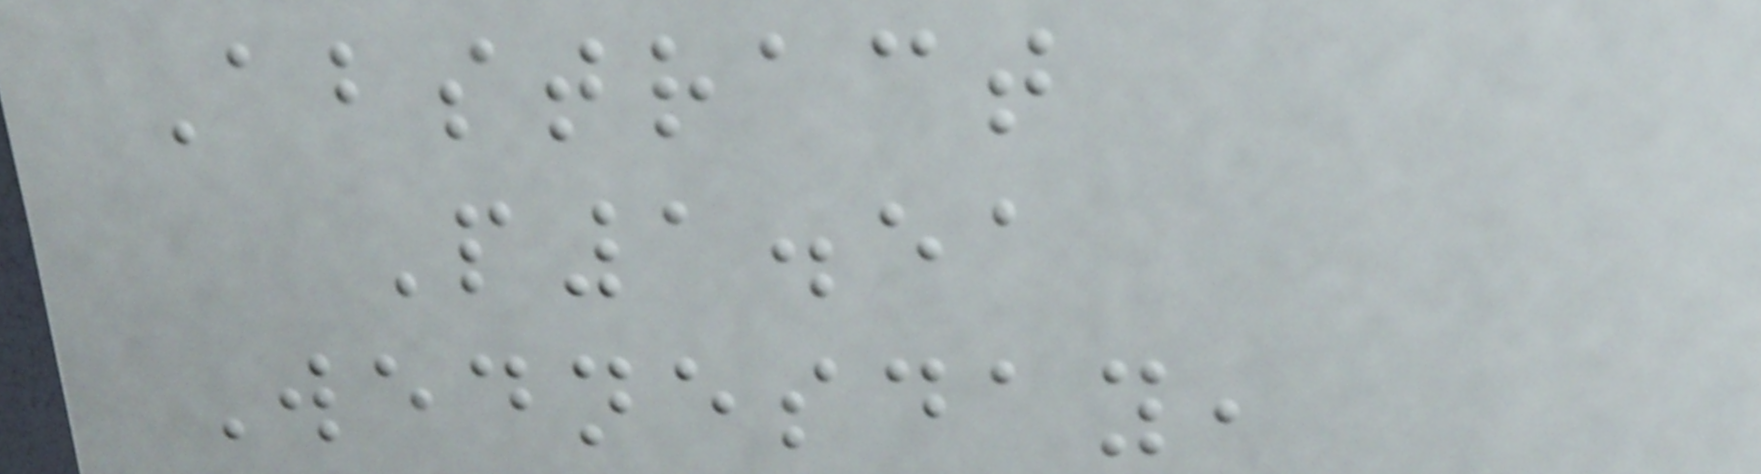Abstract
P1.51
Wednesday,
